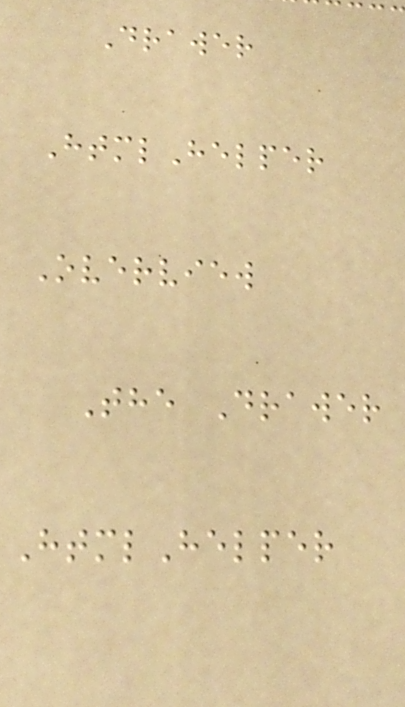Drawer
HtmlHelper
Overview
The Drawer
HtmlHelper
